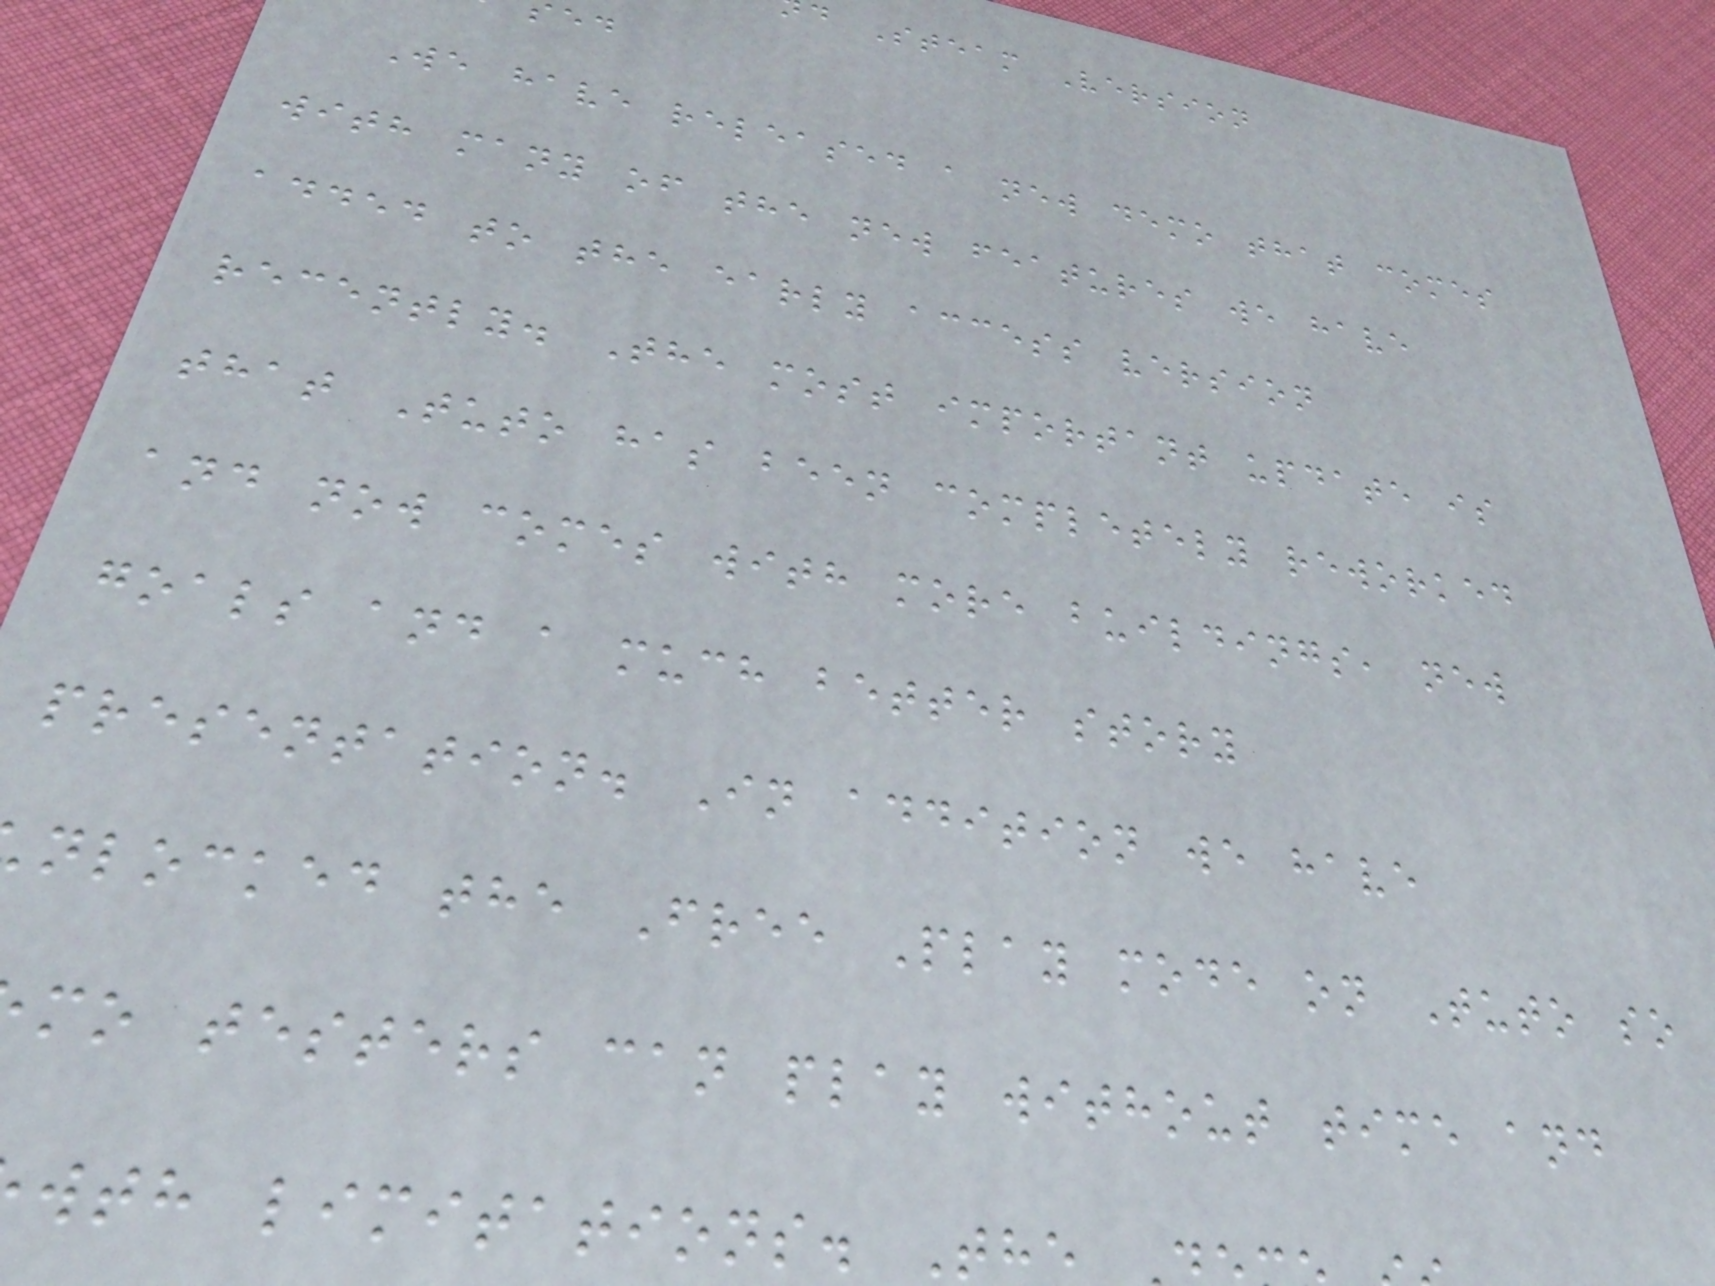d Steam Version
We have released a new demo that comes
with many of the new features we have
added to the early access version
recently. The most important update is
that Tuto has been completely reworked
and now comes with more buildings, new
goals and a much better story
presentation. In addition we have
nlocked the Free Play mode on Tuto so
mo testers can play without time and
wth limitations. The
